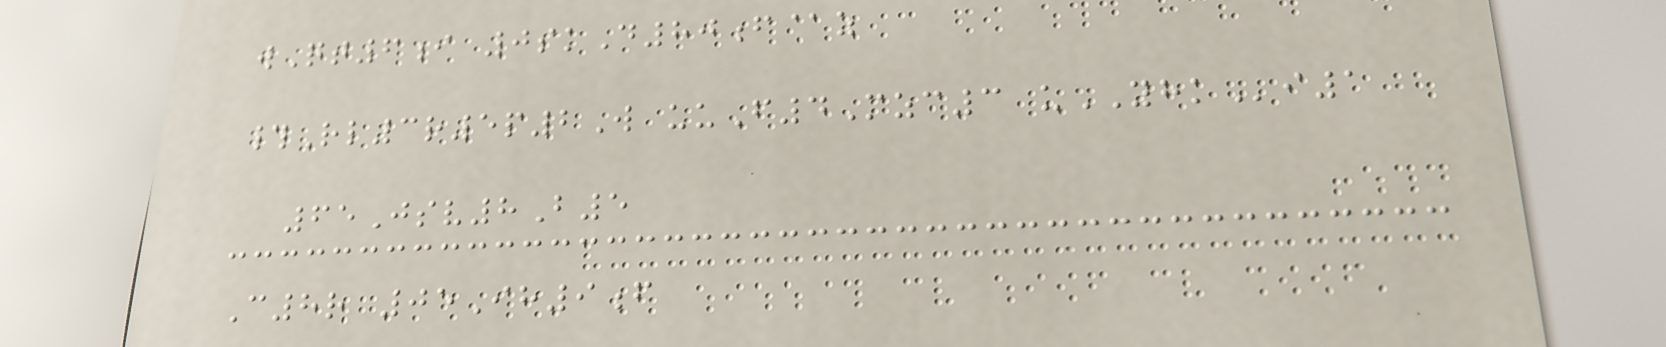wQt6i 0skD80f@z
#Rl3r5p2W uuF4Mzc3 uYHKi1
65Jsv8B5
C8r 05Ih9f
